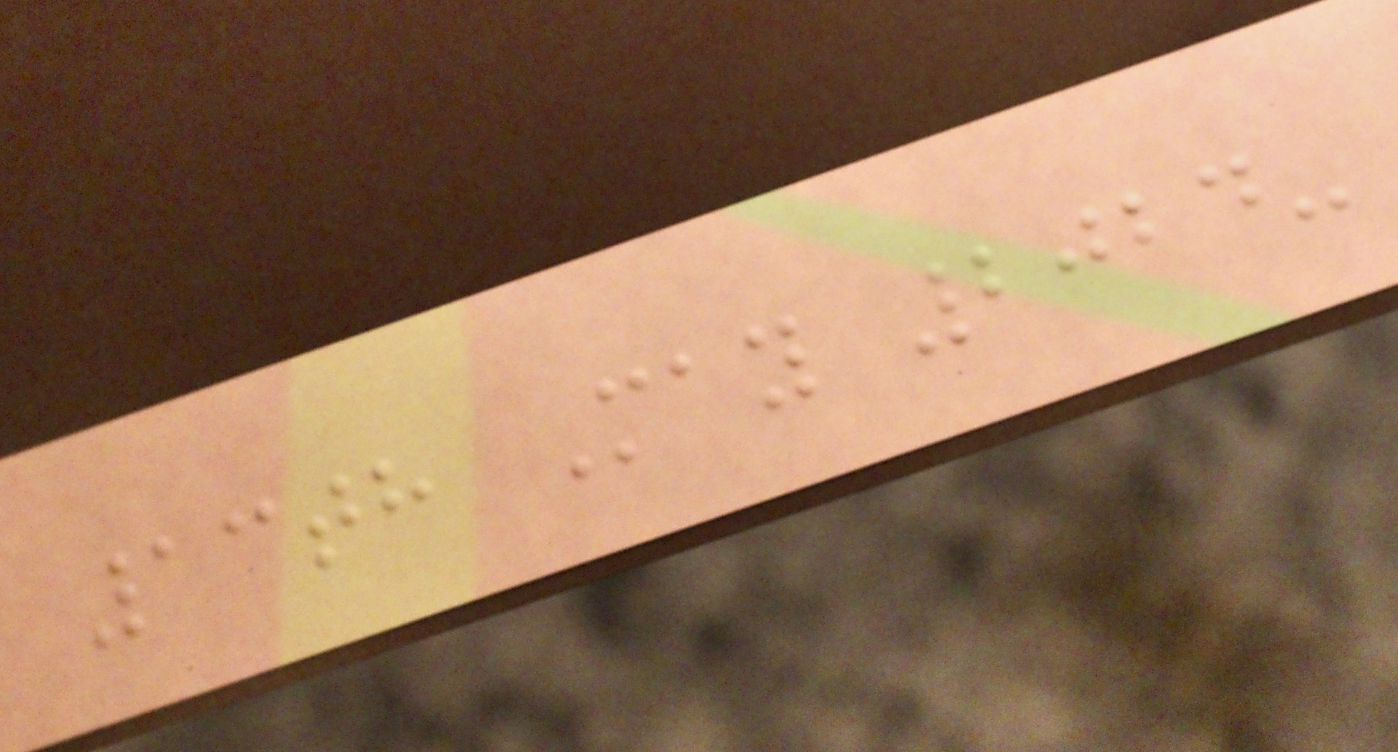13th May 2024-
